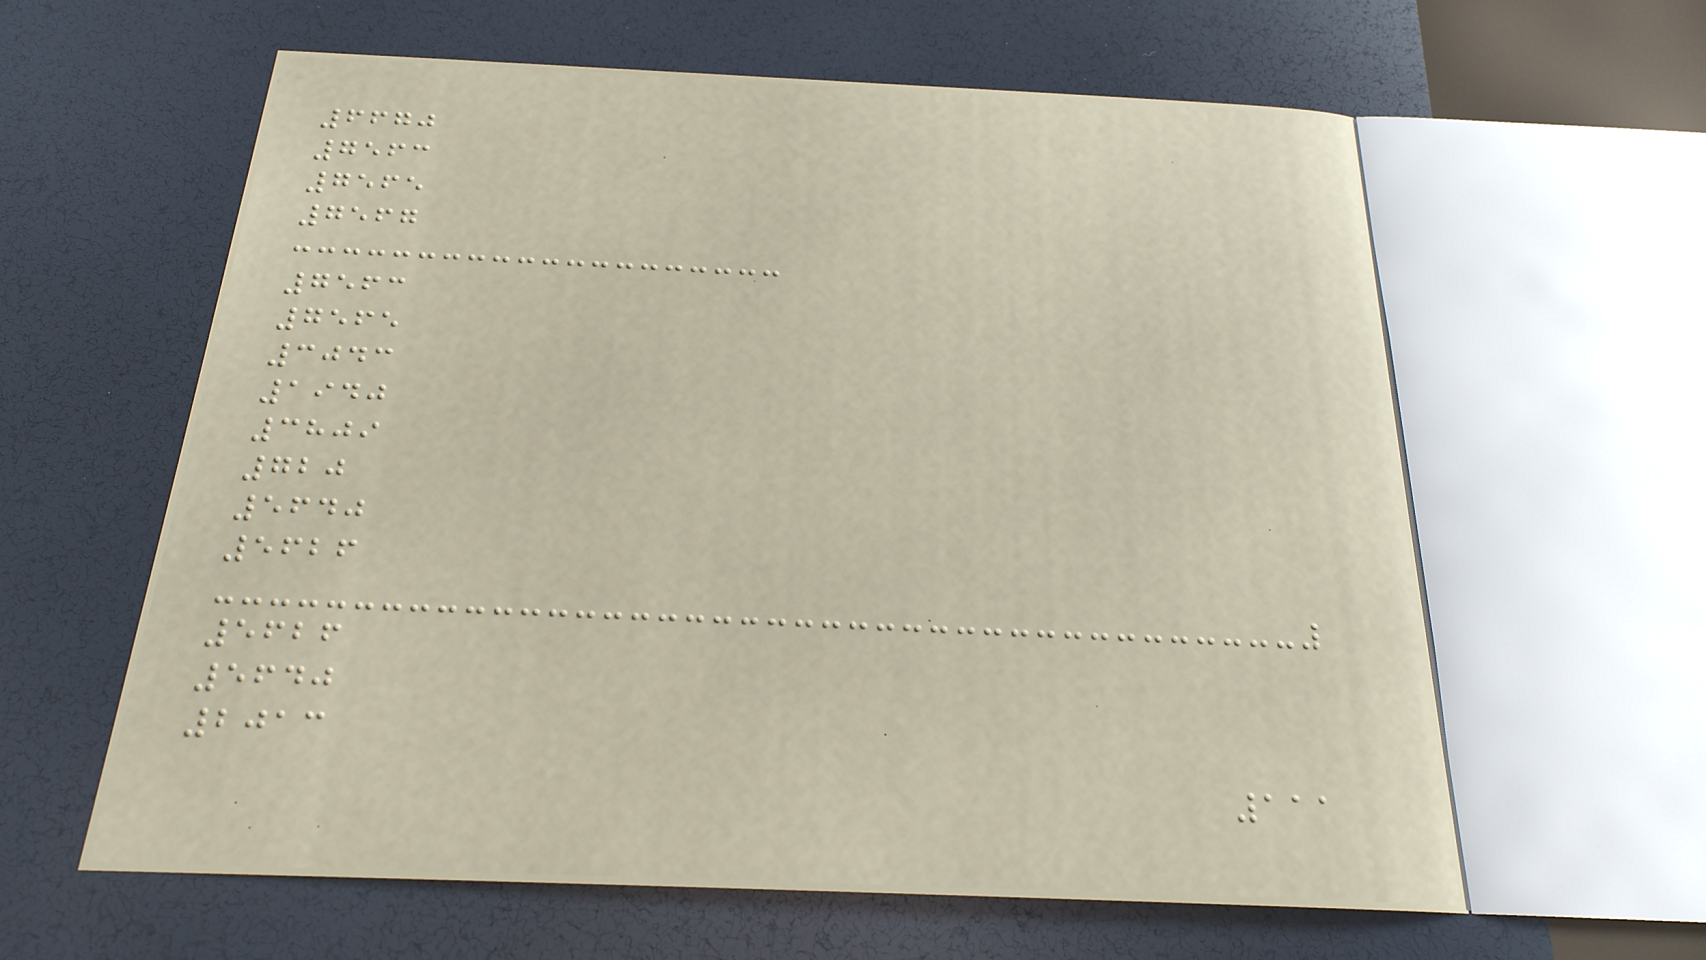6670
7563
7565
7567
7563
7565
3043
1940
3809
720
5640
5626
5626
5640
2013
111
